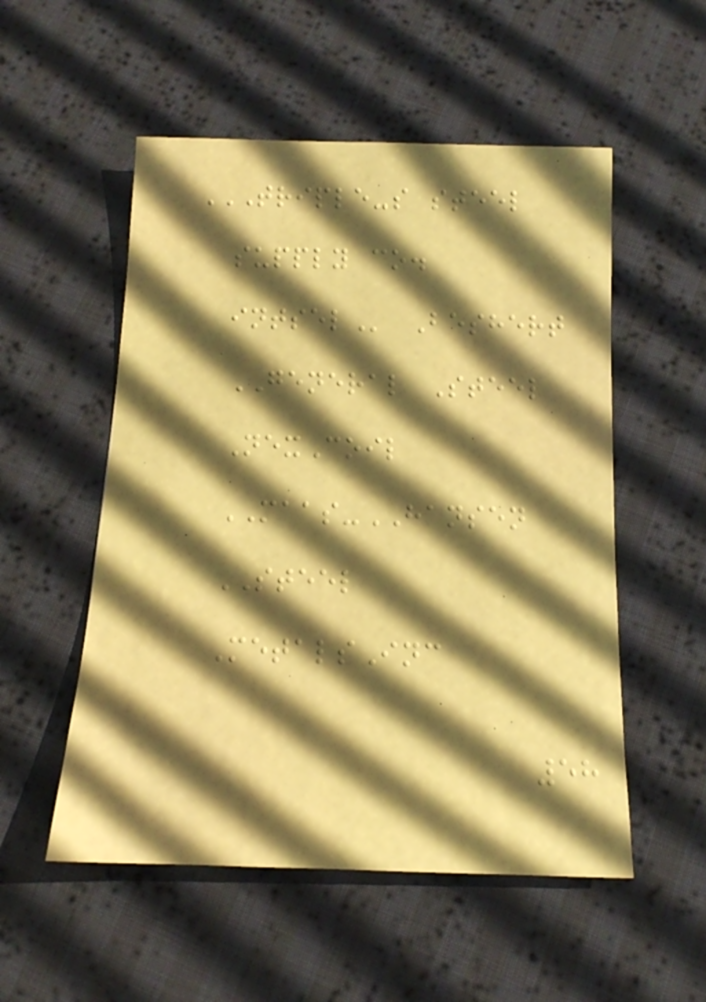TRIPLE-S STEEL
SUPPLY CO.
INTSEL Beshert
GENERAL Steel
NexCoil
MAAS-HANSEN
STEEL
MetalsInc
58
